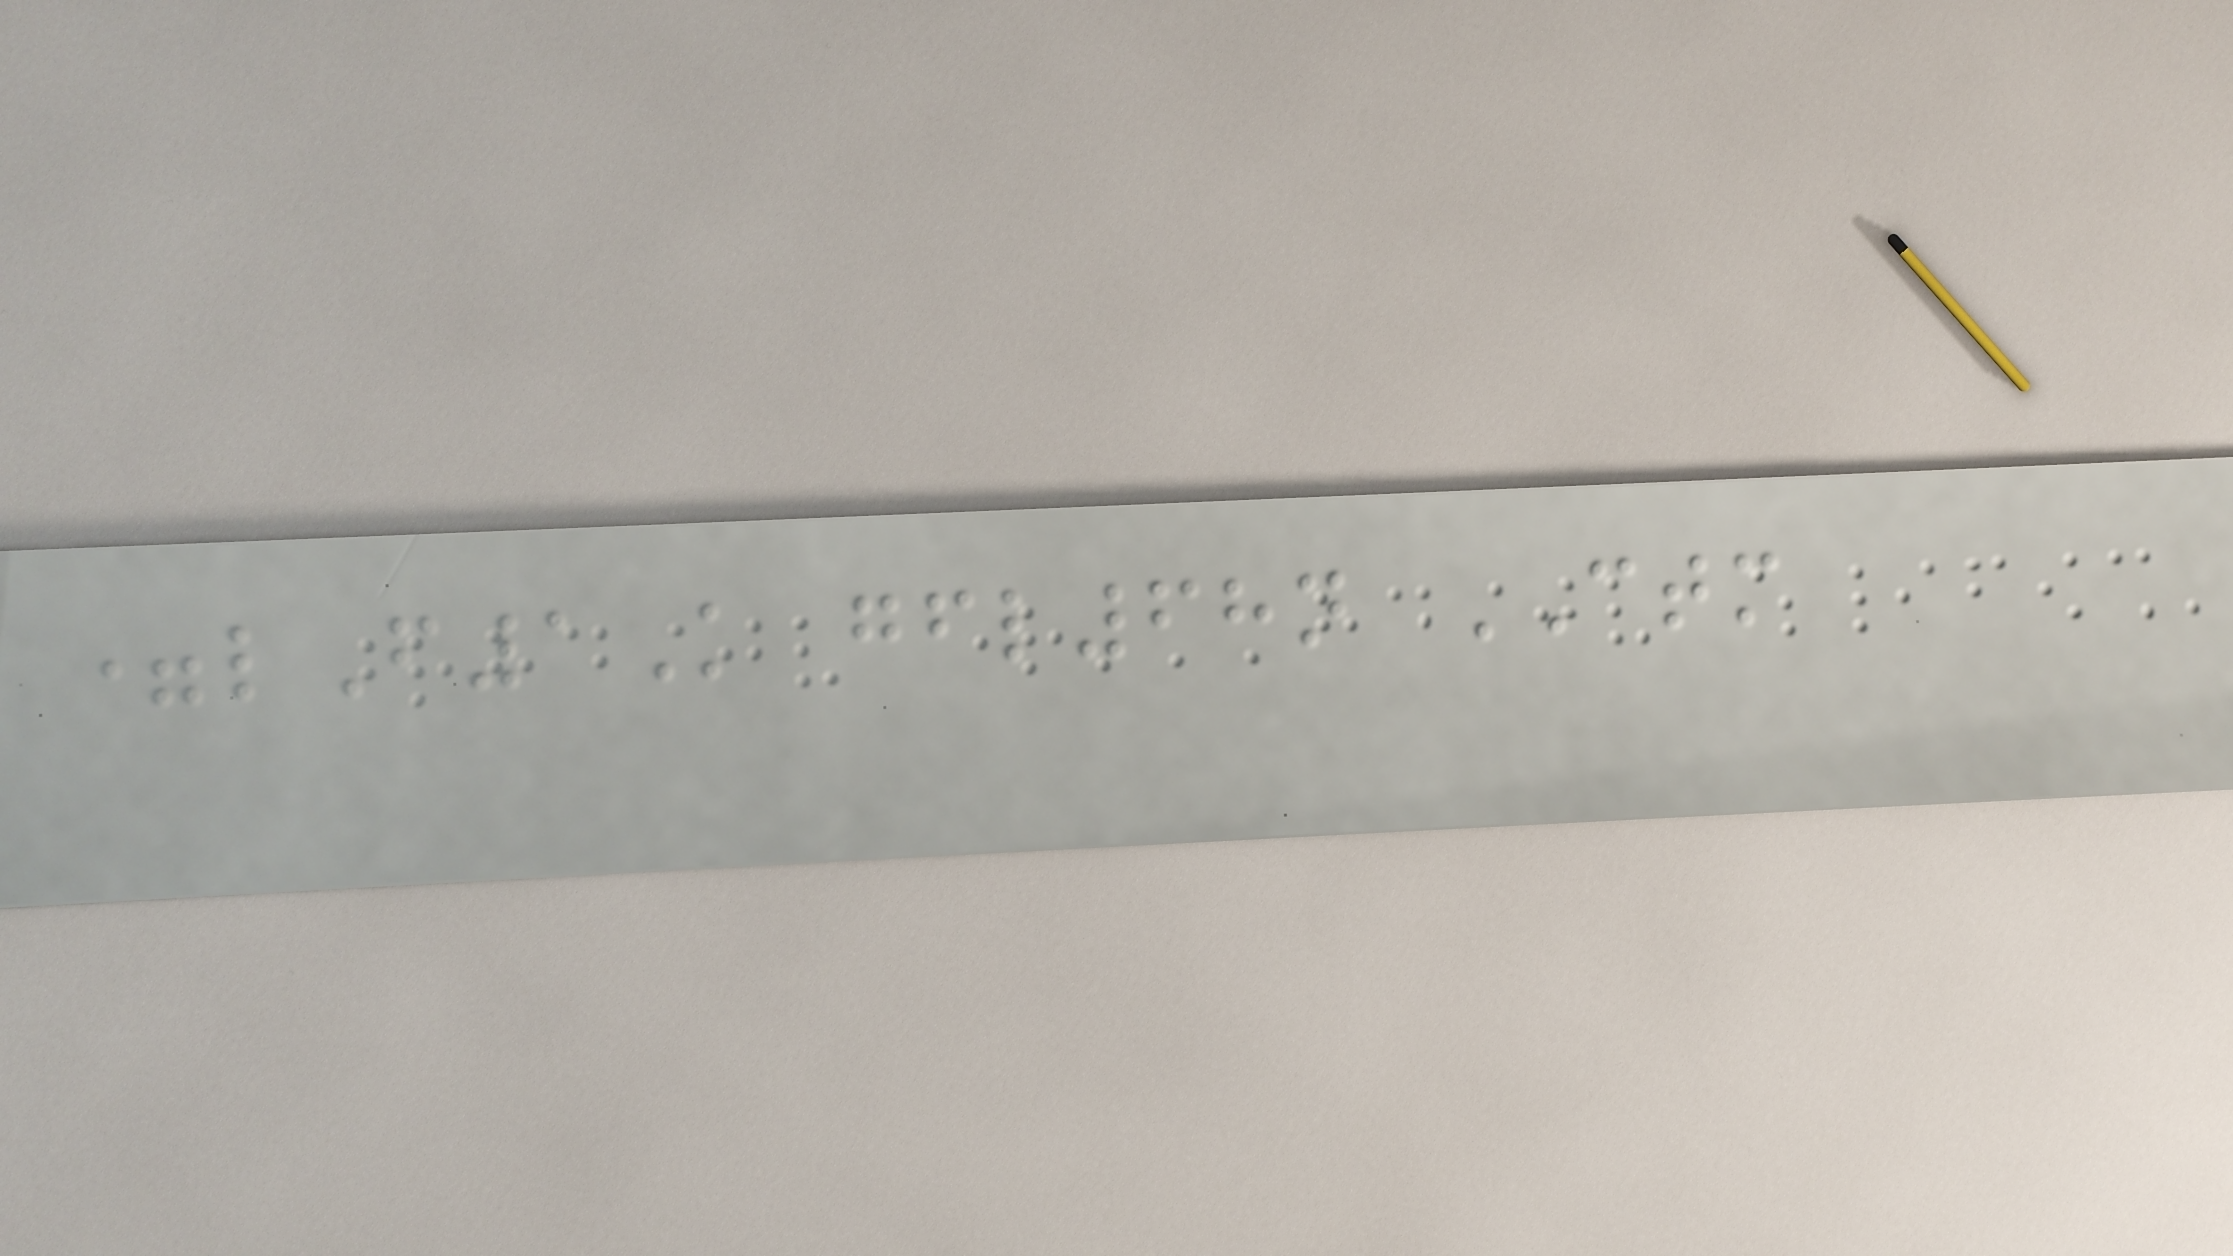=lF1K gfl68n CTM
